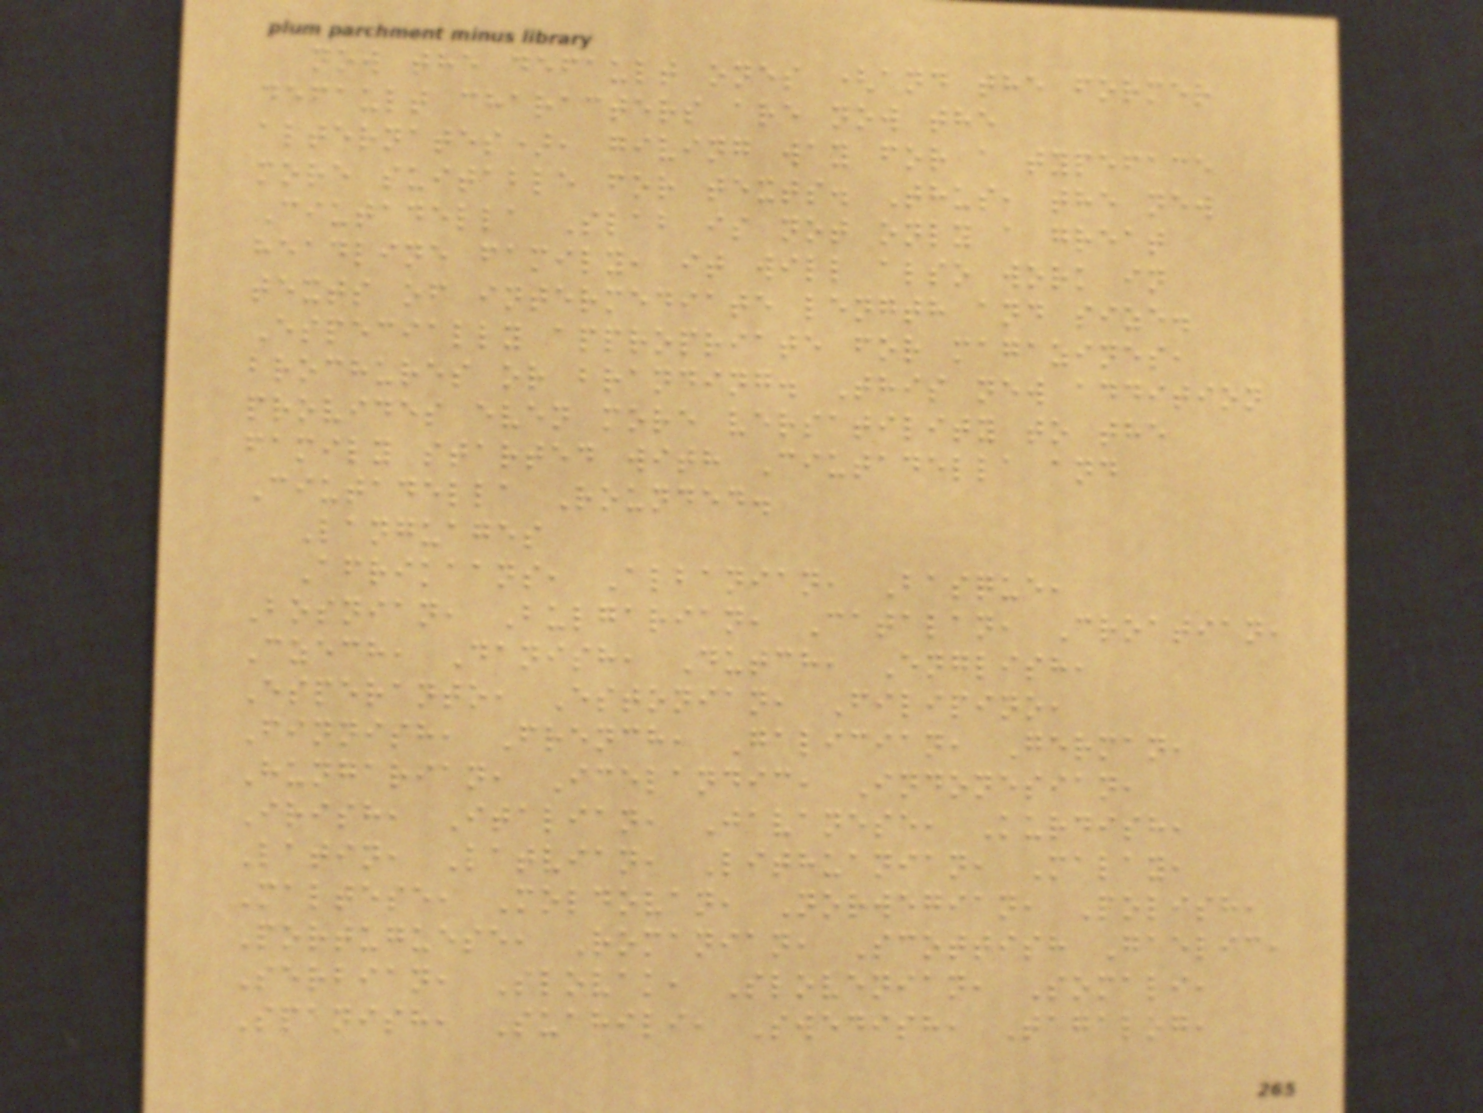now the default ones (and the former
default characters are now the
alternates), giving way for a typeface
more suitable for texts. Thus, the new
Ciutadella Slab is not only a great
headline family, it will also work in
texts of intermediate length and size.
Especially appropriate for magazines,
brochures or branding. This new addition
provides even more versatility to the
family started with Ciutadella and
Ciutadella Rounded.
Languages
Afrikaans, Albanian, Basque,
Bosnian, Bulgarian, Catalan, Croatian,
Czech, Danish, Dutch, English,
Esperanto, Estonian, Filipino,
Finnish, French, Galician, German,
Hungarian, Icelandic, Indonesian,
Irish, Italian, Javanese, Kurdish,
Latin, Latvian, Lithuanian, Malay,
Maltese, Moldovan, Norwegian, Polish,
Portuguese, Romanian, Scottish Gaelic,
Serbian, Slovak, Slovenian, Somali,
Spanish, Suahili, Swedish, Tagalog,
